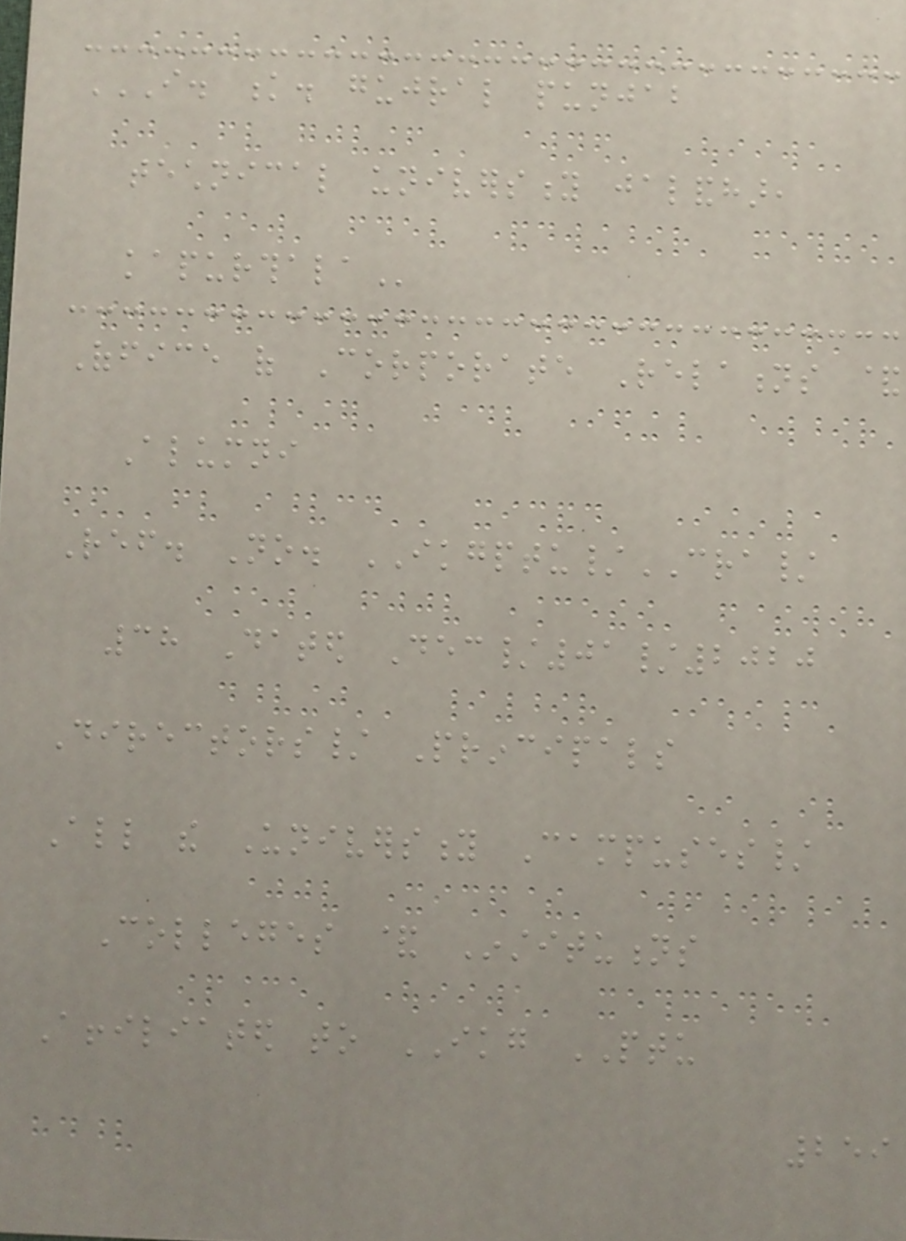I. K. GUJRAL PUNJAB
TECHNICAL UNIVERSITY JALANDHAR,
KAPURTHALA
Office of Corporate Relations &
Alumni
Ref. No. IKGPTU/CRA/
38 Dated Dec/01/2020
Directors/ Principals
All the University Campuses/
Colleges & Institutions
Affiliated to IKG PTU
259
